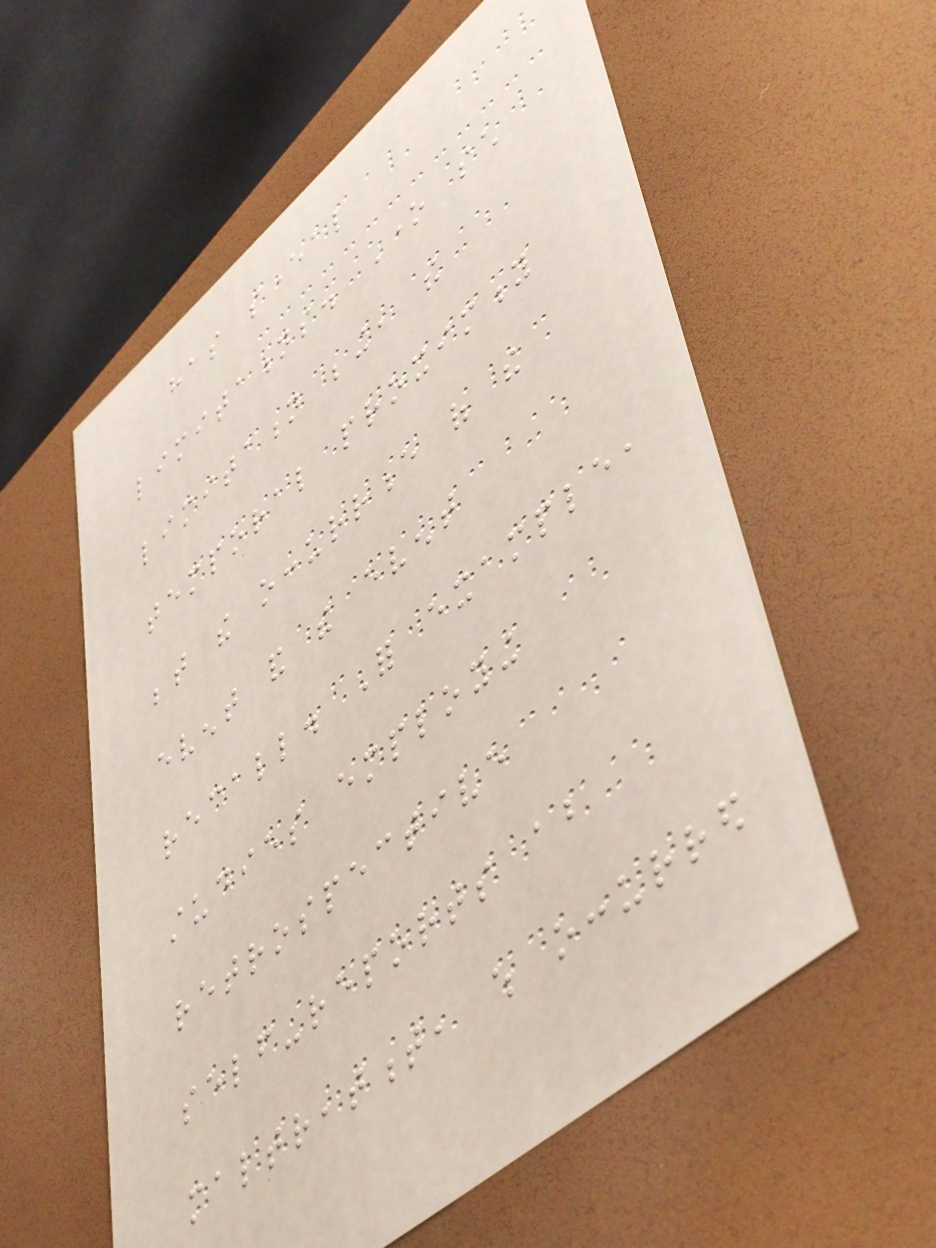has several
limitations. One such
limitation being, the
temporal proximity
between the occurrence of the
event and the event
recall. For example,
studies employing
retrospective
self-reports about
maltreatment, which occurred
